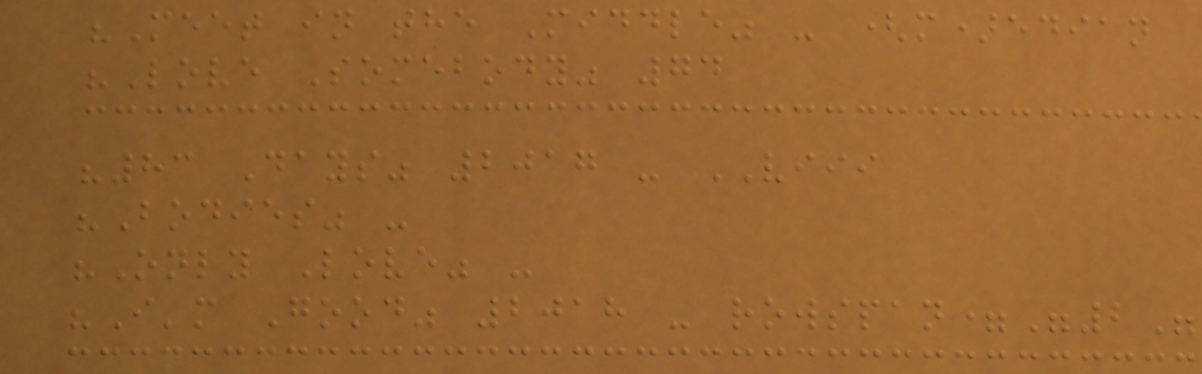"Meet in the Middle" - (m)edian
"Love Somebody" 74
"83 Days" 2017 - VIII
"Bodies" -
"Only Love" -
"I'm Good" 2018 - rowspan="2"
